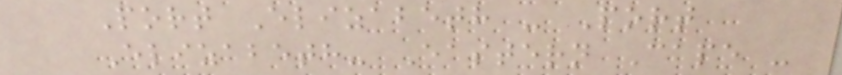Port Elizabeth - Port
Elizabeth- Eastern Cape -
